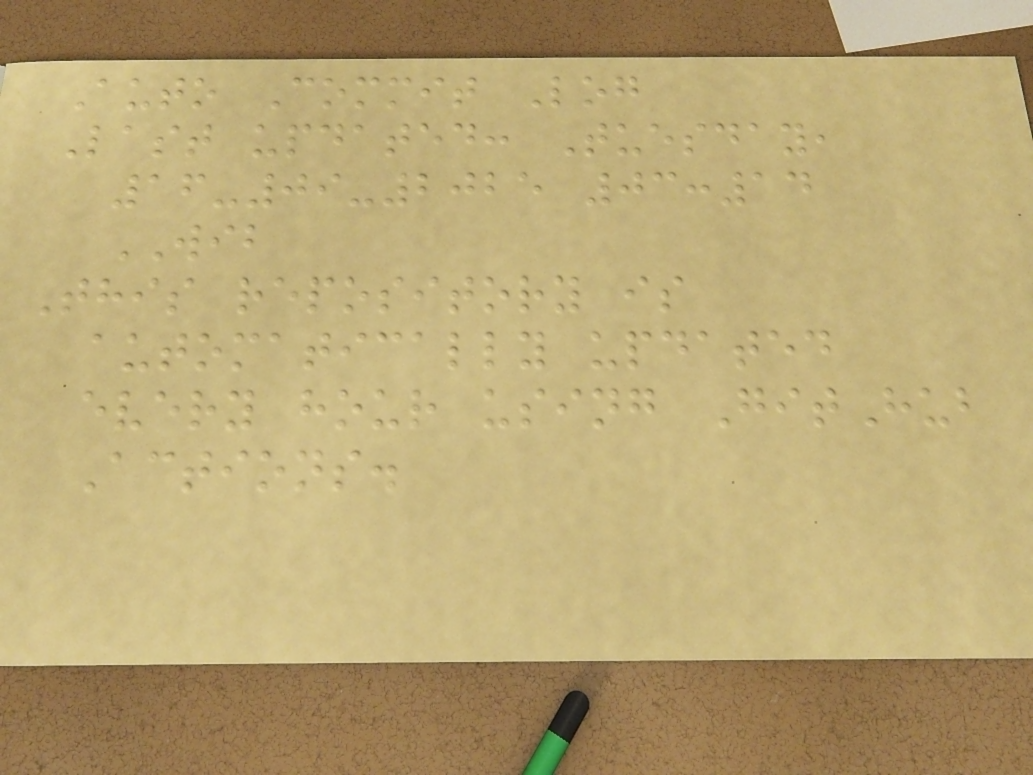Auto Commit Log
Last updated: Tuesday,
16-09-2025 03:14
WIB
This repository is
automatically updated
every hour using GitHub
Actions.
